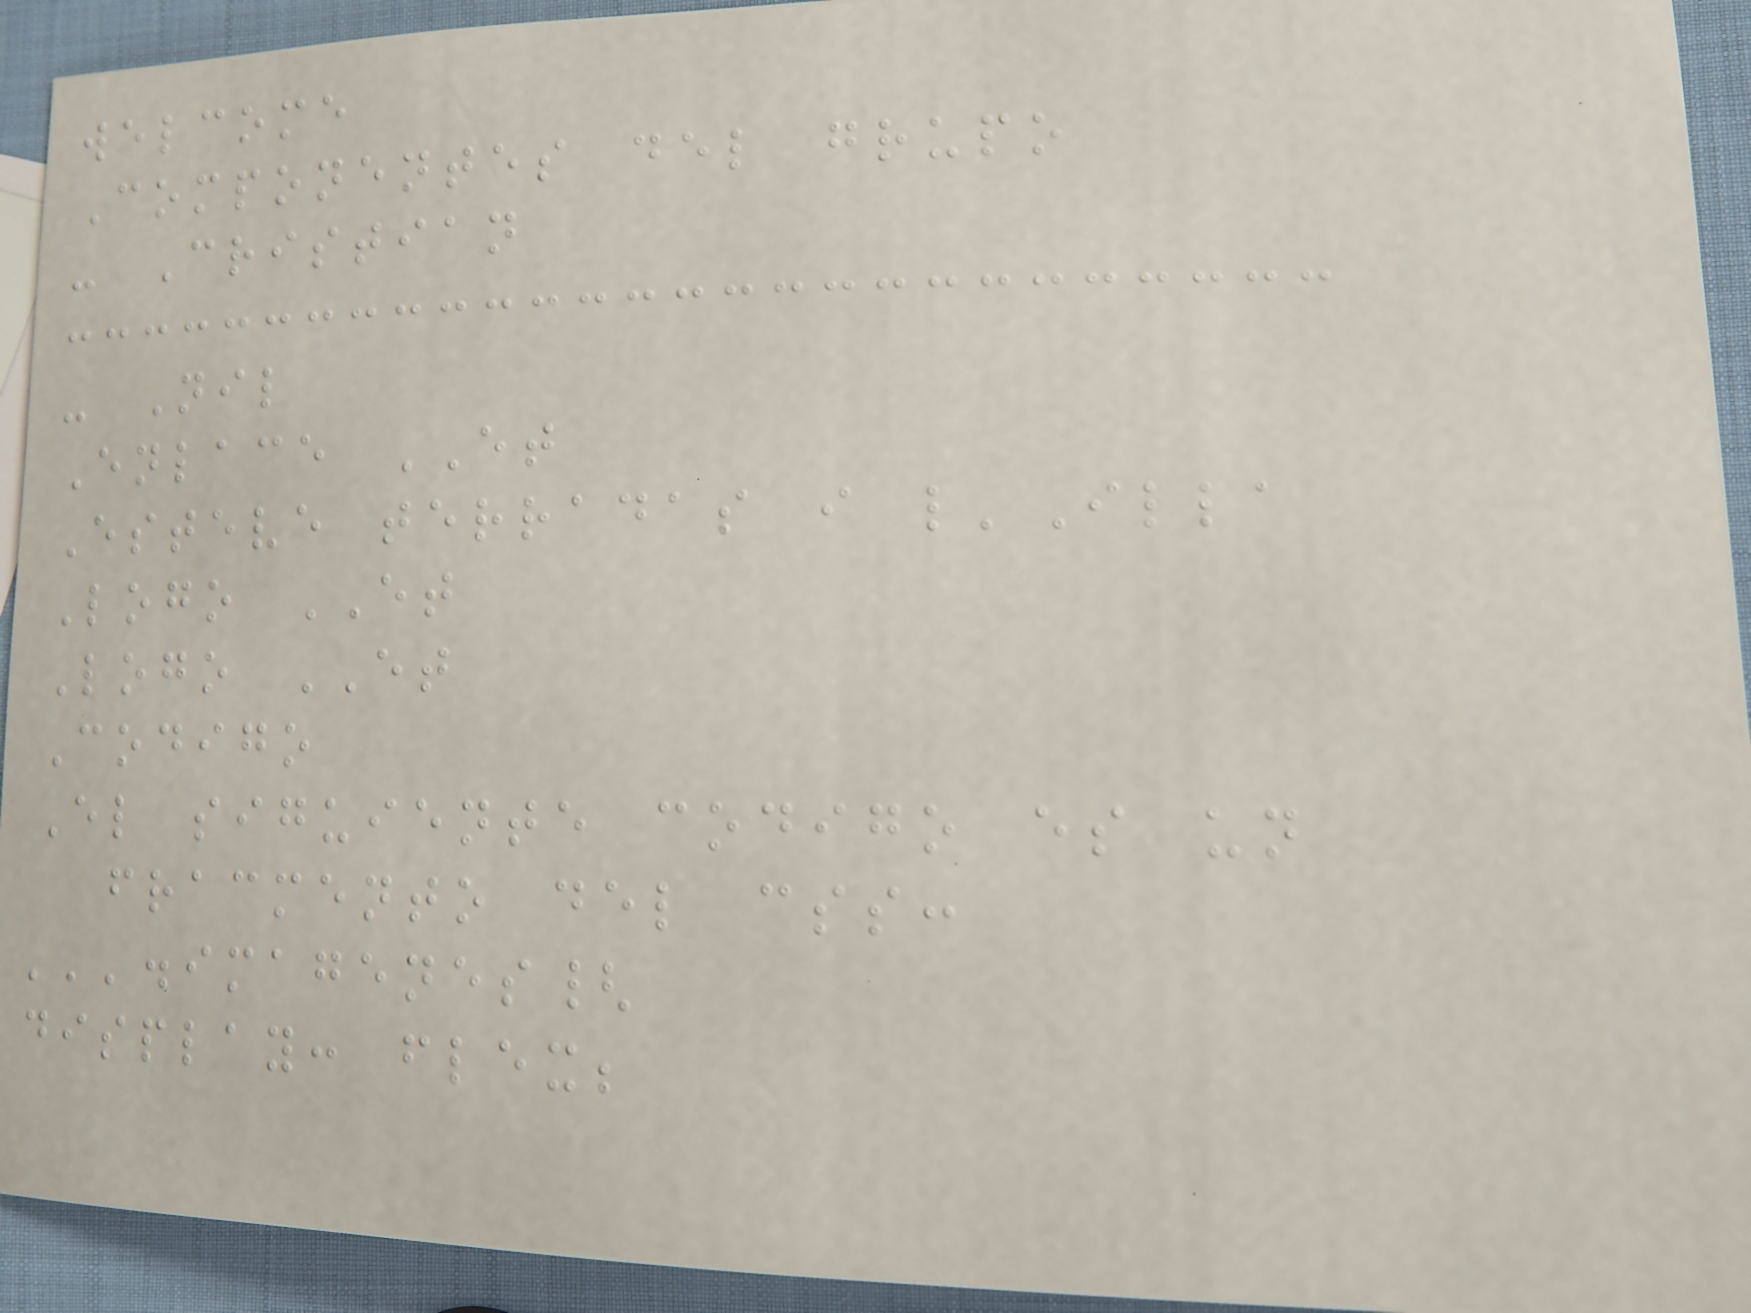welcome
Componentes del grupo
- Cristian
- Nil
Enlace ET
Esteve terradas i l'Illa
Logo ET
Logo ET
Codigo
El siguiente codigo es un
fracmento del css:
'''.imagenes{
display: flex;
